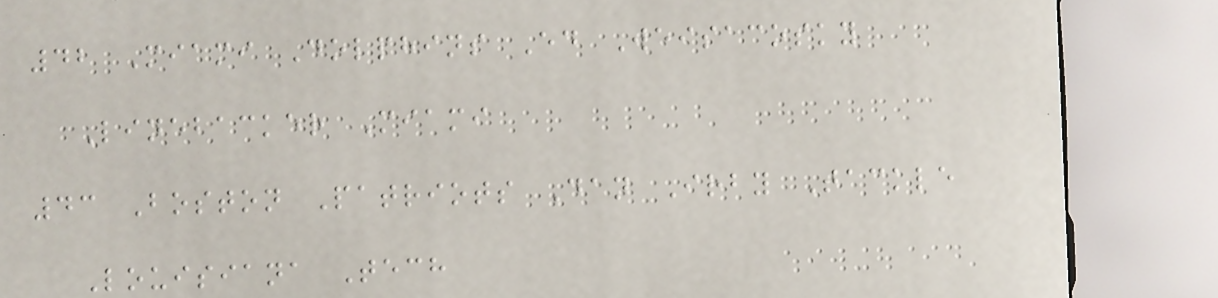42 Miami Dolphins Ed Weisacosky
Linebacker Miami
43 Boston Patriots Dan Irby Tackle
Louisiana Tech
